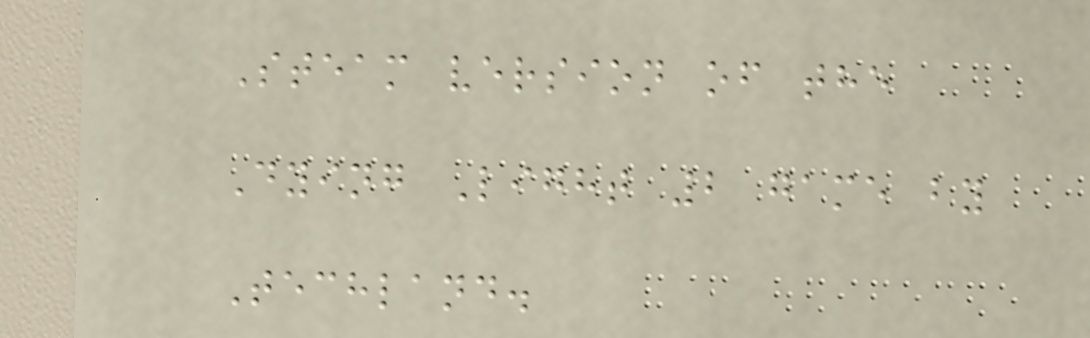Steam version of the
Dying Light 2 game by
Techland.
